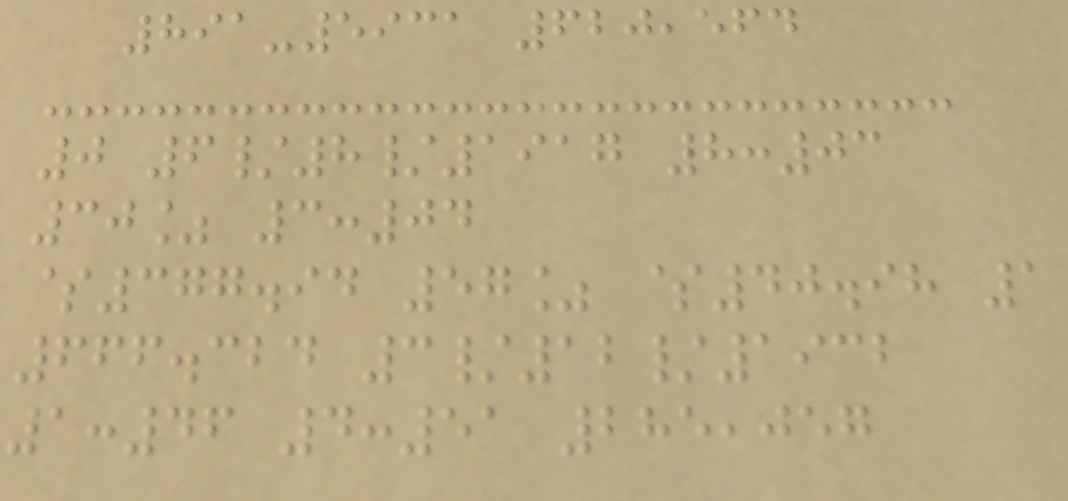891-5931 620,564
0 6/8/1917 8:03
30% 3:04
$377.94 57% $40.98 1
666.324 3/12/1932
1:46 4:51 285,057
